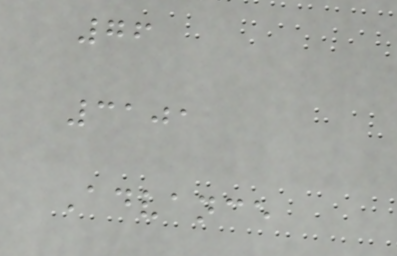76
3101
Advance
